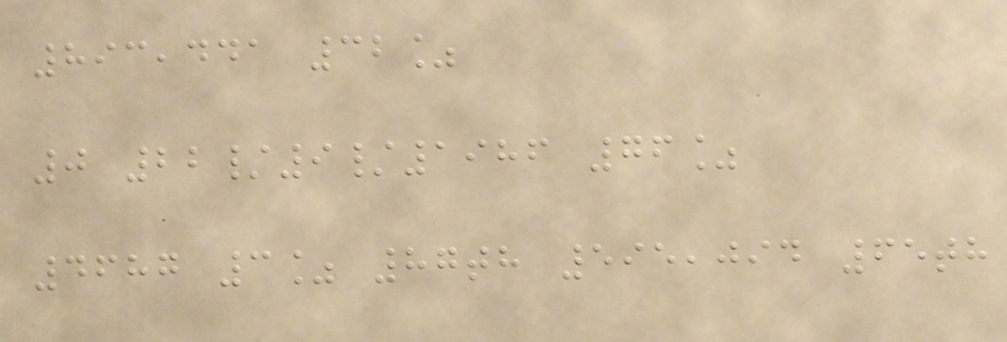893,441 32%
0 22/9/1986 76%
4687 3% 87th 595,094 65th
